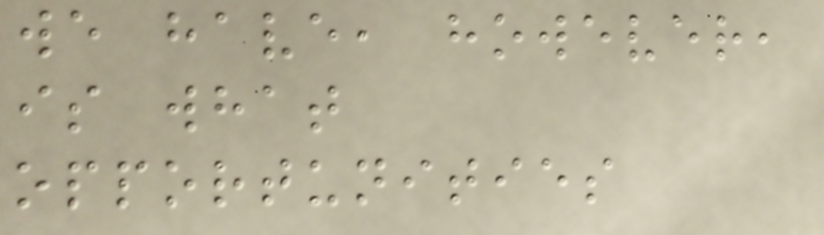we have, however,
is what
opportunities
